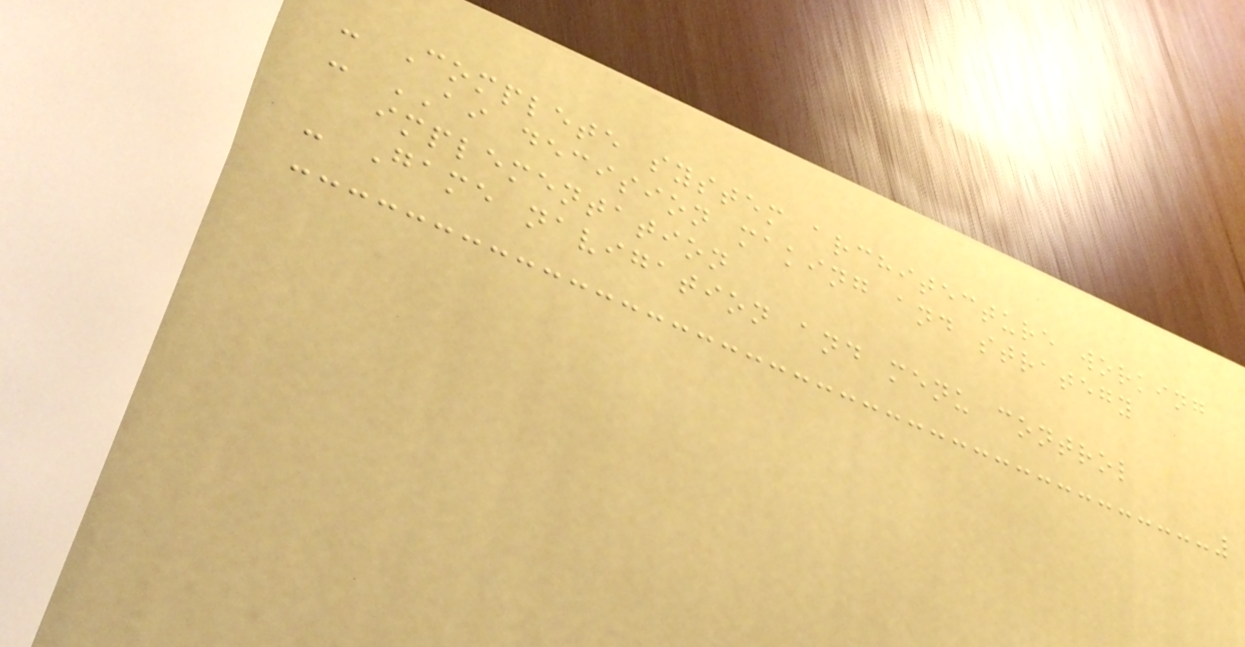- Complete system architecture working
- AI decision making and strategy
implementation
- Game navigation and menu control
